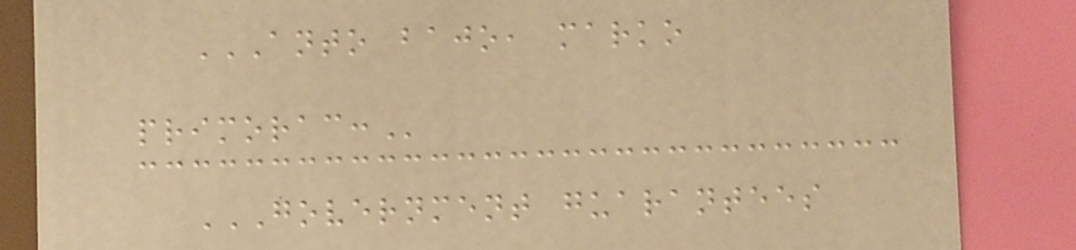ANTO BAJO, MARKO
PRIMORAC:
GOVERNMENT GUARANTEES
